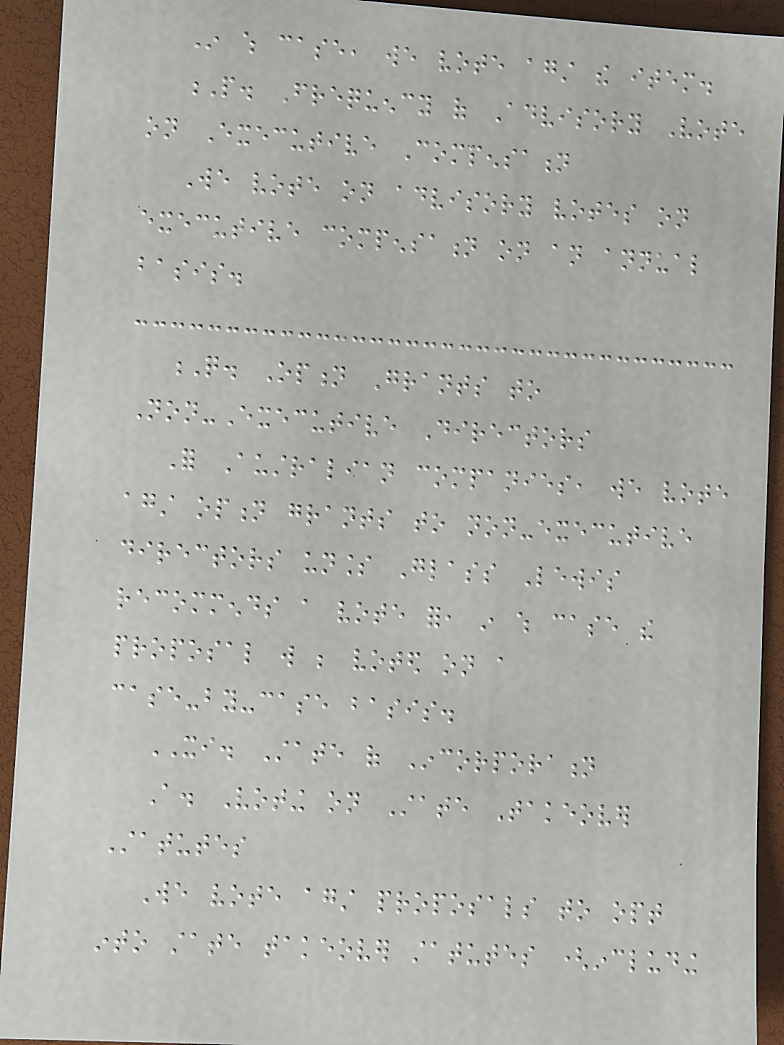In which case, we vote against the item.
P. Frequency of Advisory Vote
on Executive Compensation
We vote on advisory votes on
executive compensation on an annual
basis.
Q. Option Grants to
Non-Executive Directors
For Australian companies, we vote
against option grants to non-executive
directors unless Glass Lewis
recommends a vote for, in which case the
proposal will be voted on a
case-by-case basis.
XI. State of Incorporation
A. Voting on State Takeover
Statutes
We vote against proposals to opt
into state takeover statutes (including
